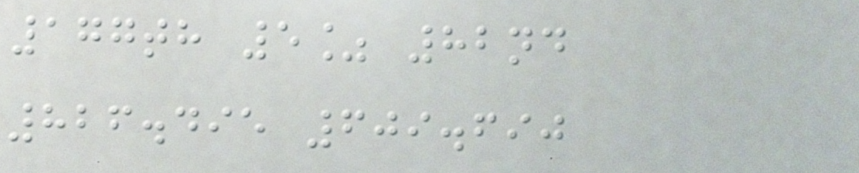177th 5% 82nd
826.495 609.690
